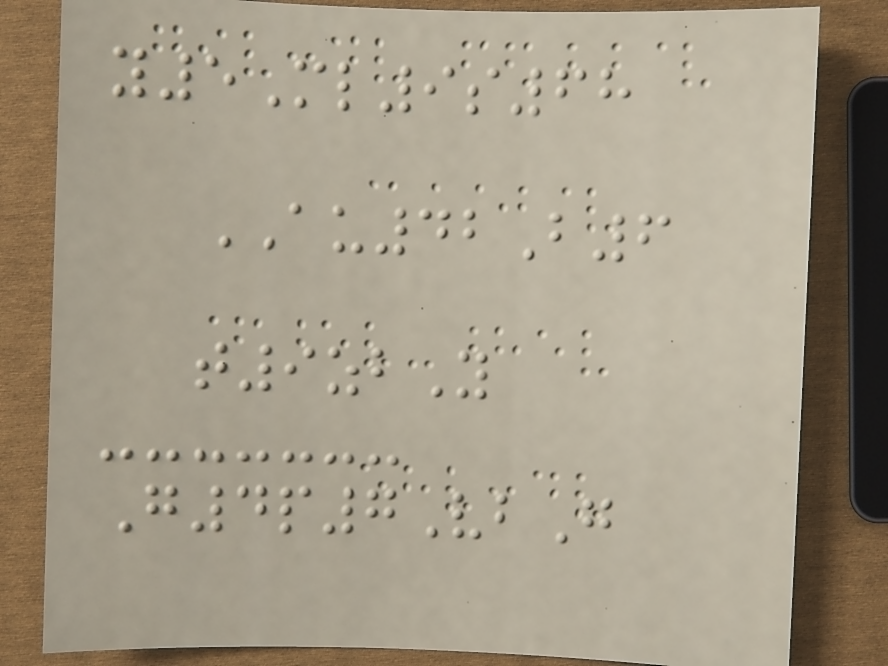y5Ml9s68
AU42B6
t9zbY
G4p7VbG
